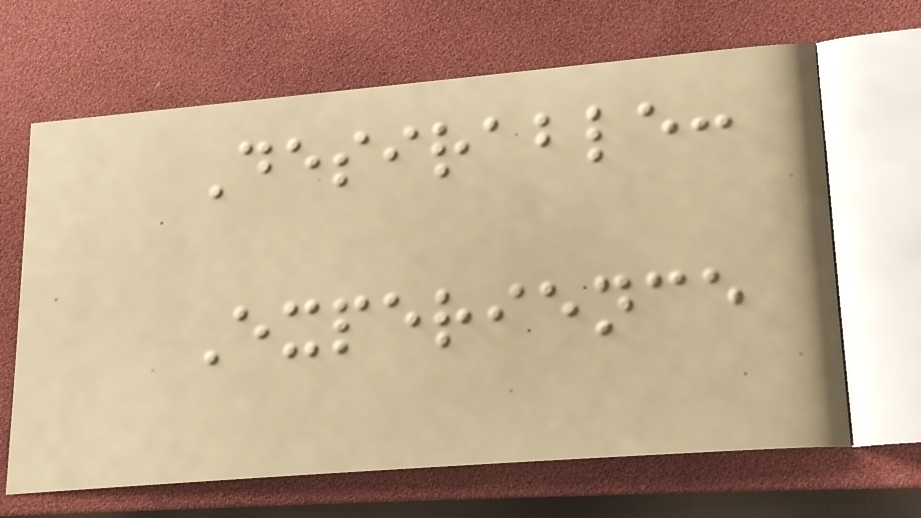Desirable:
Experience
